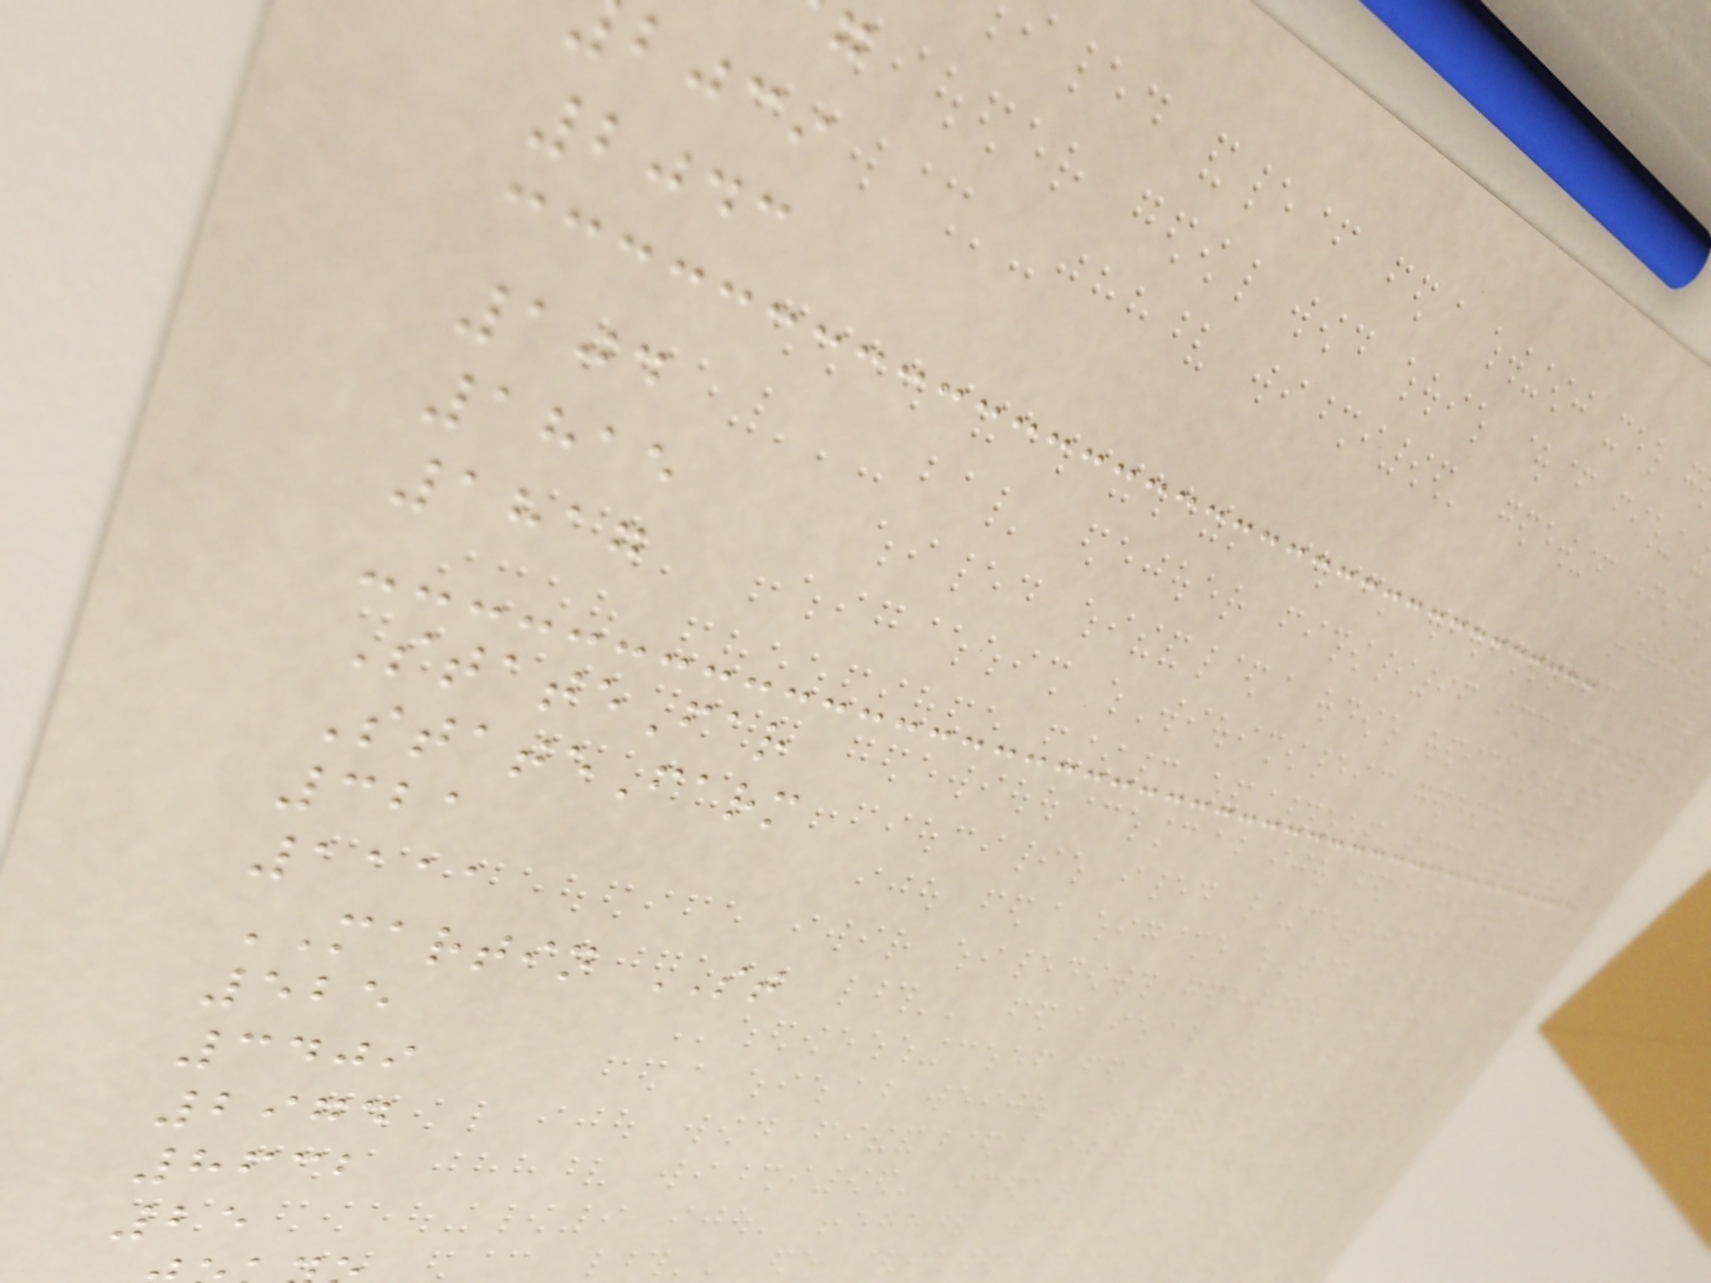bjci
2043
104
1815
1817
StateFar
StateFarm
321
1111
MARTIN ST
525
3409
2974
8632
25
